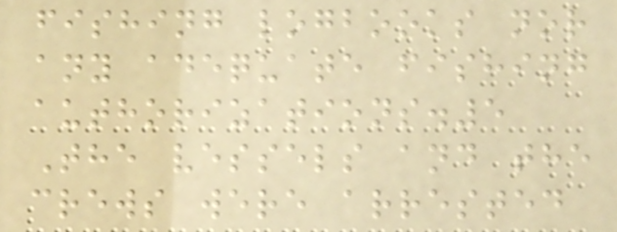fishing logbooks nor
any adequate fishing
authorizations.5
The vessels and the
crews were arrested
